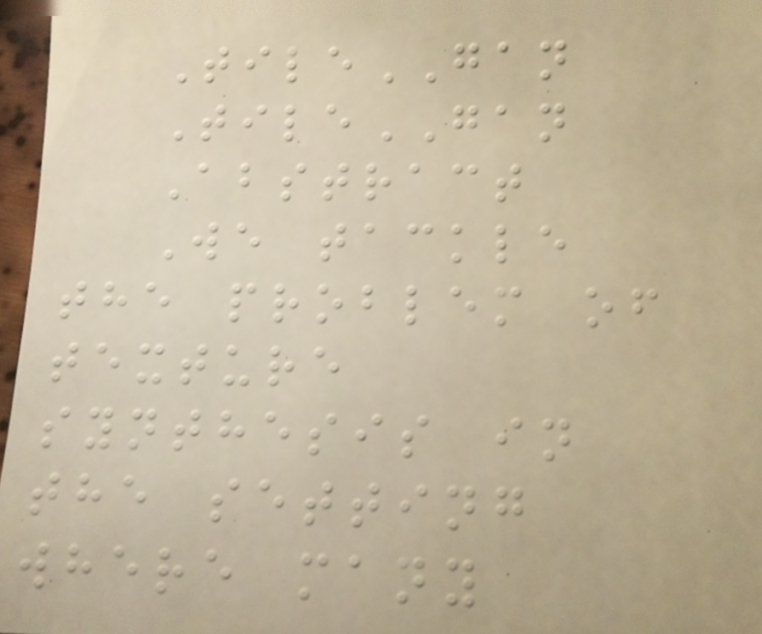TileGAN
TileGAN
Abstract
We tackle
the problem of
texture
synthesis in
the setting
where many
